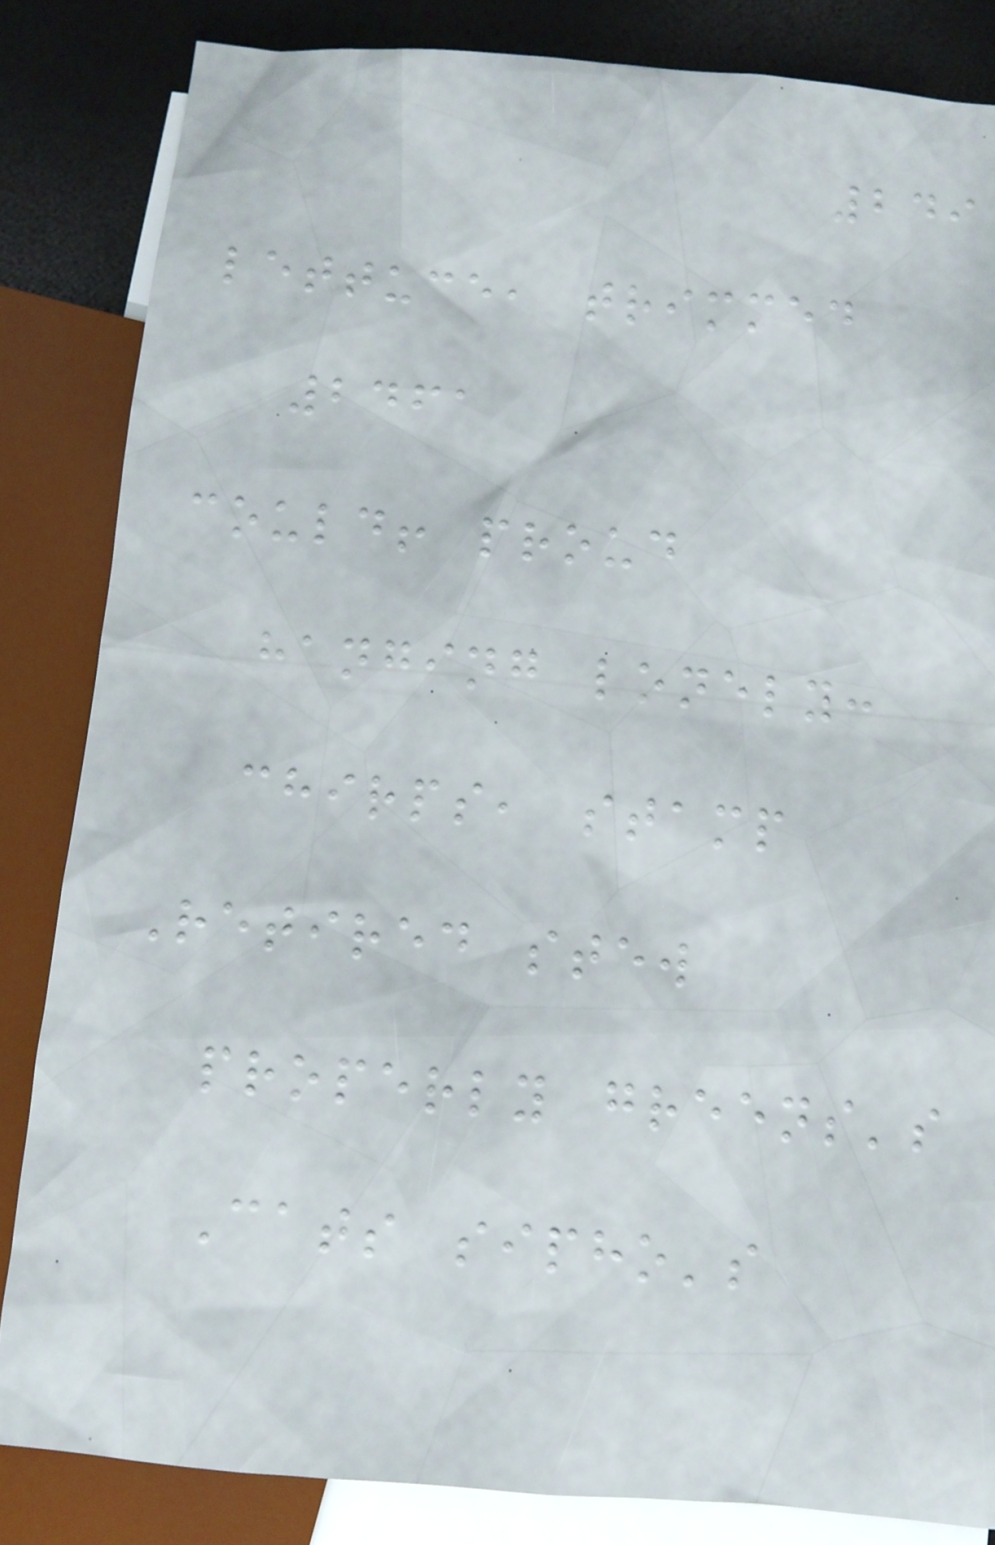249
lettuce, trimmed
2461
could! proud
hanging lonely:
chirps, stamp
Retired stew
properly greens's
Cats sipho's
